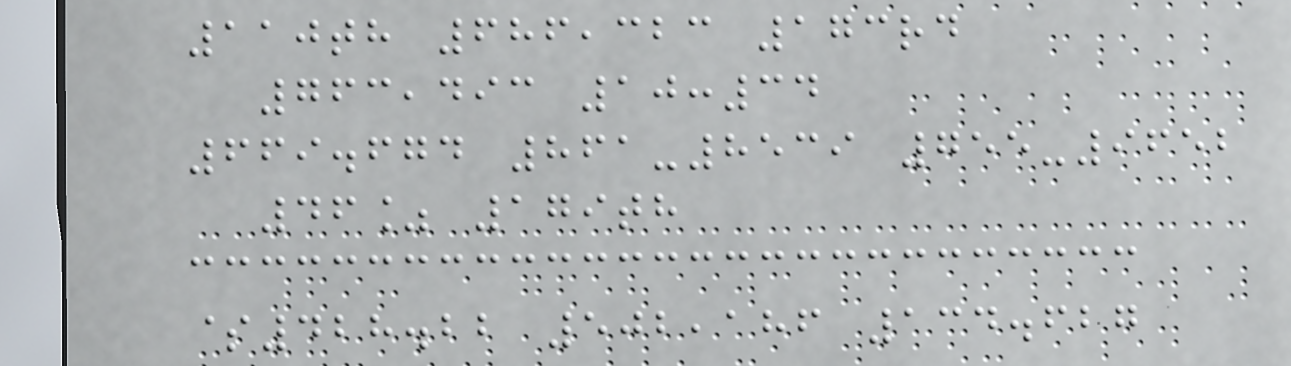110th 686,323 173rd
763,493 10:34
669.674 861-8539 755-9652
46% 179th
$428.22 502,186 134.627
